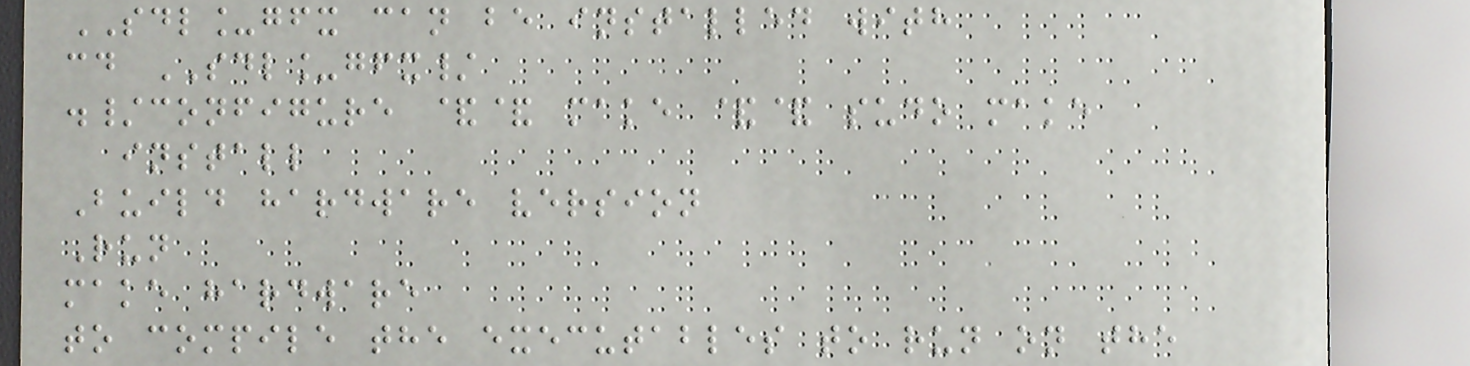SDL_gfx can be installed with
cd SDL_gfx/
./configure && make && sudo make
install
Build hardware version
Run
make hardware
to compile the executables to run on the
